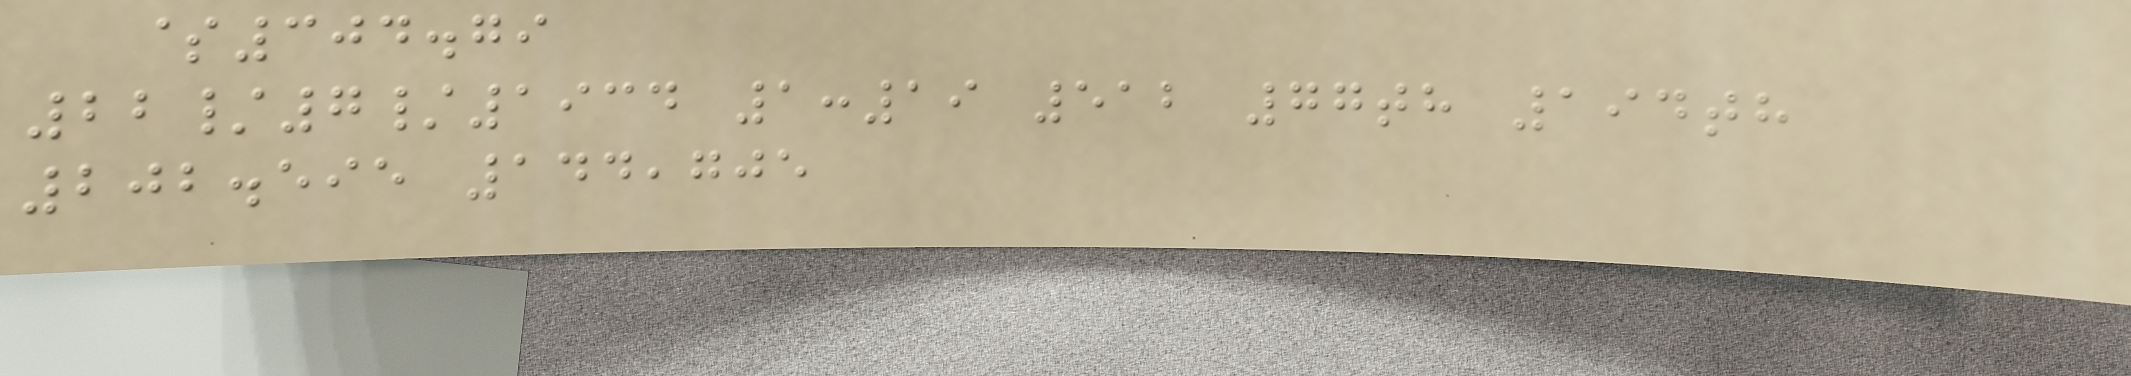$304.79
22/7/1934 1:19 512 77th 194th
202.595 144,705
